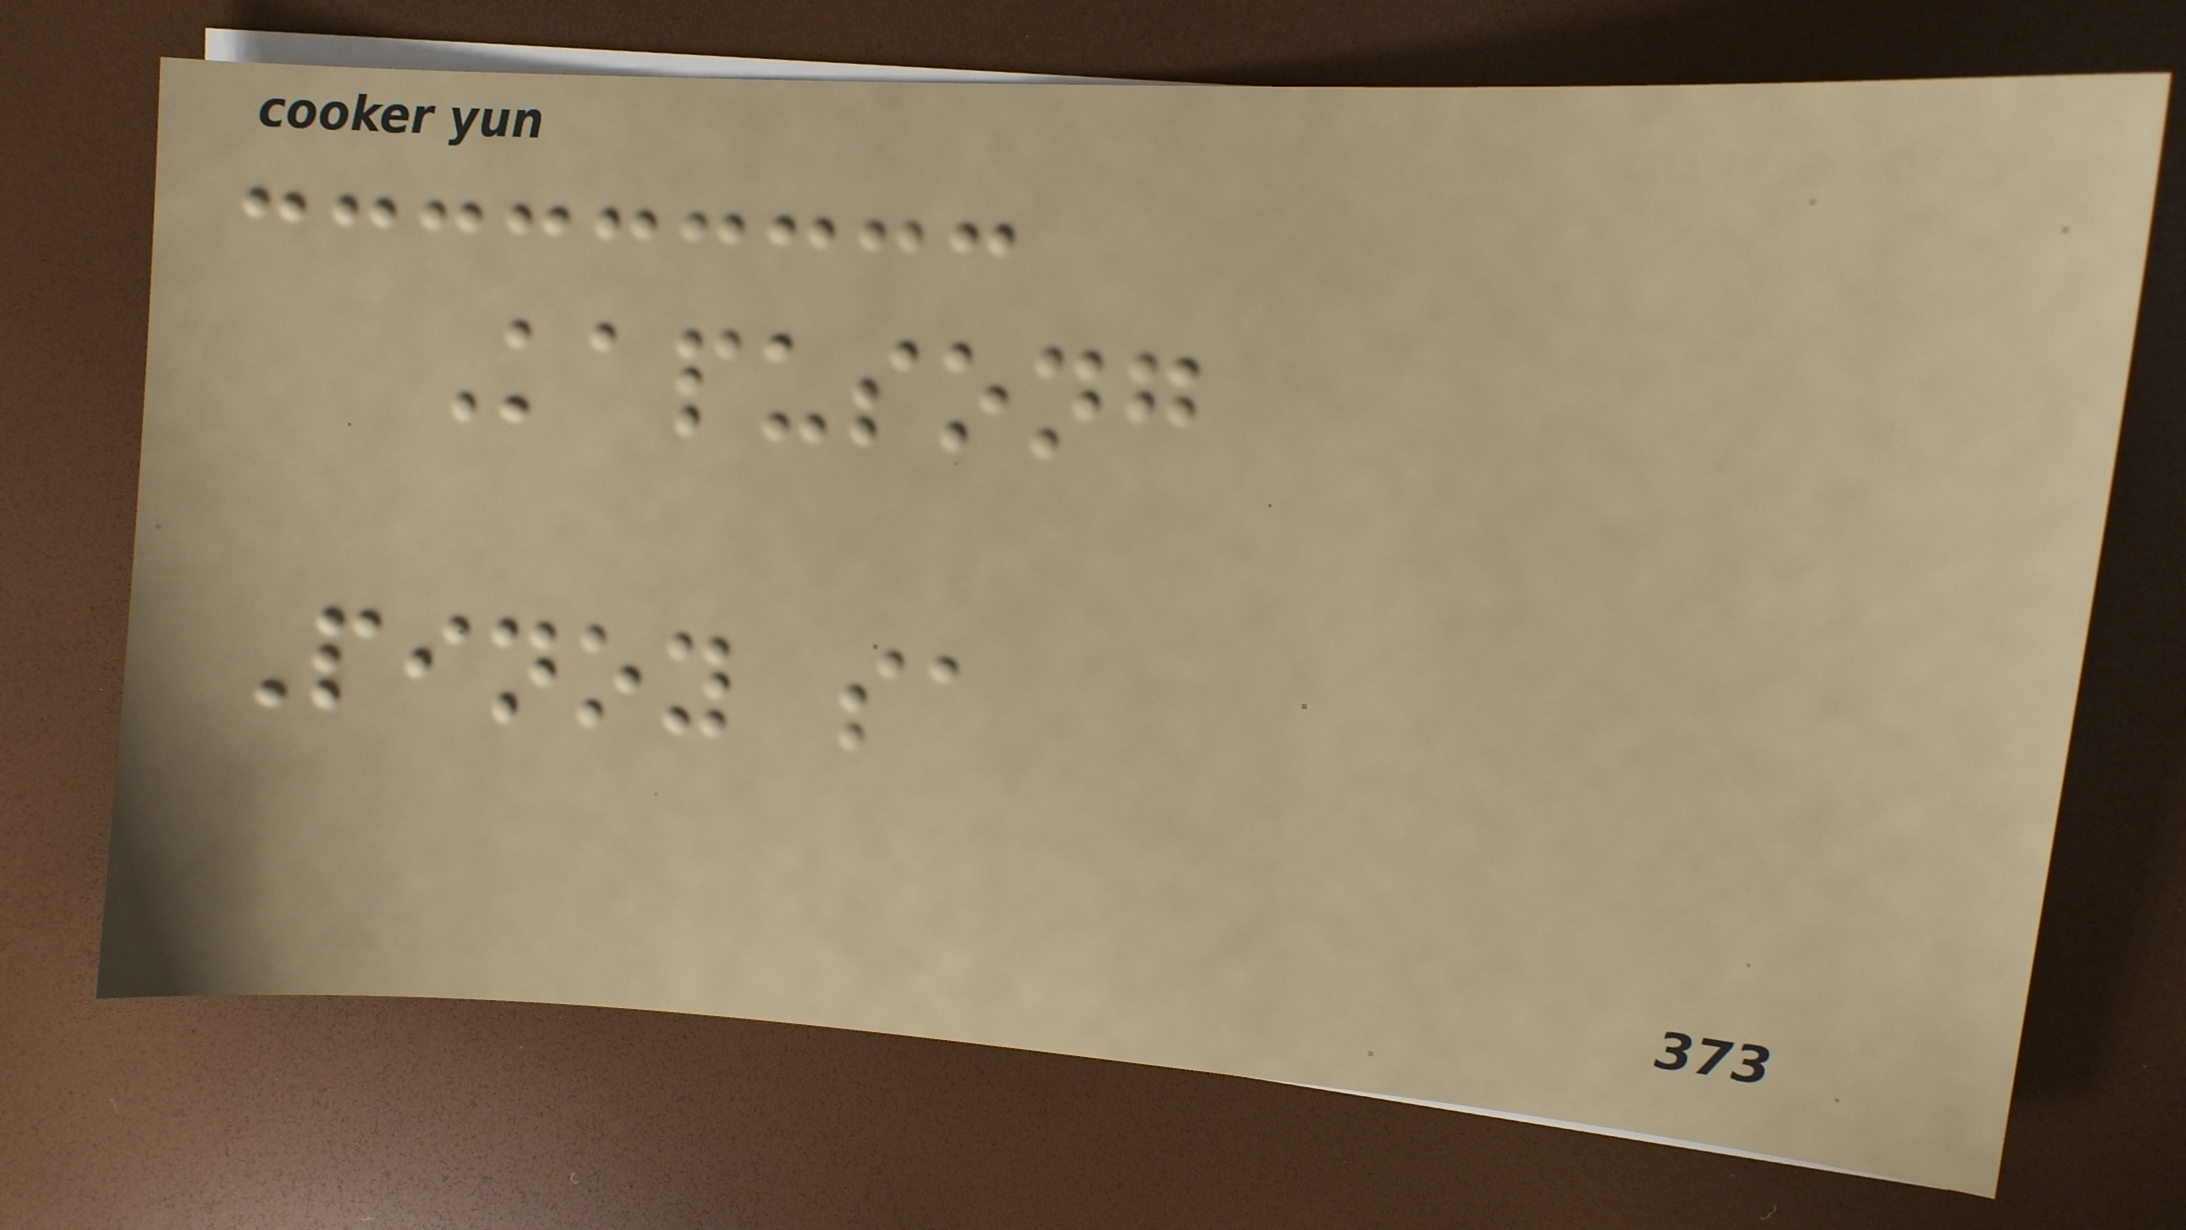Kapusong
Pinoy sa
